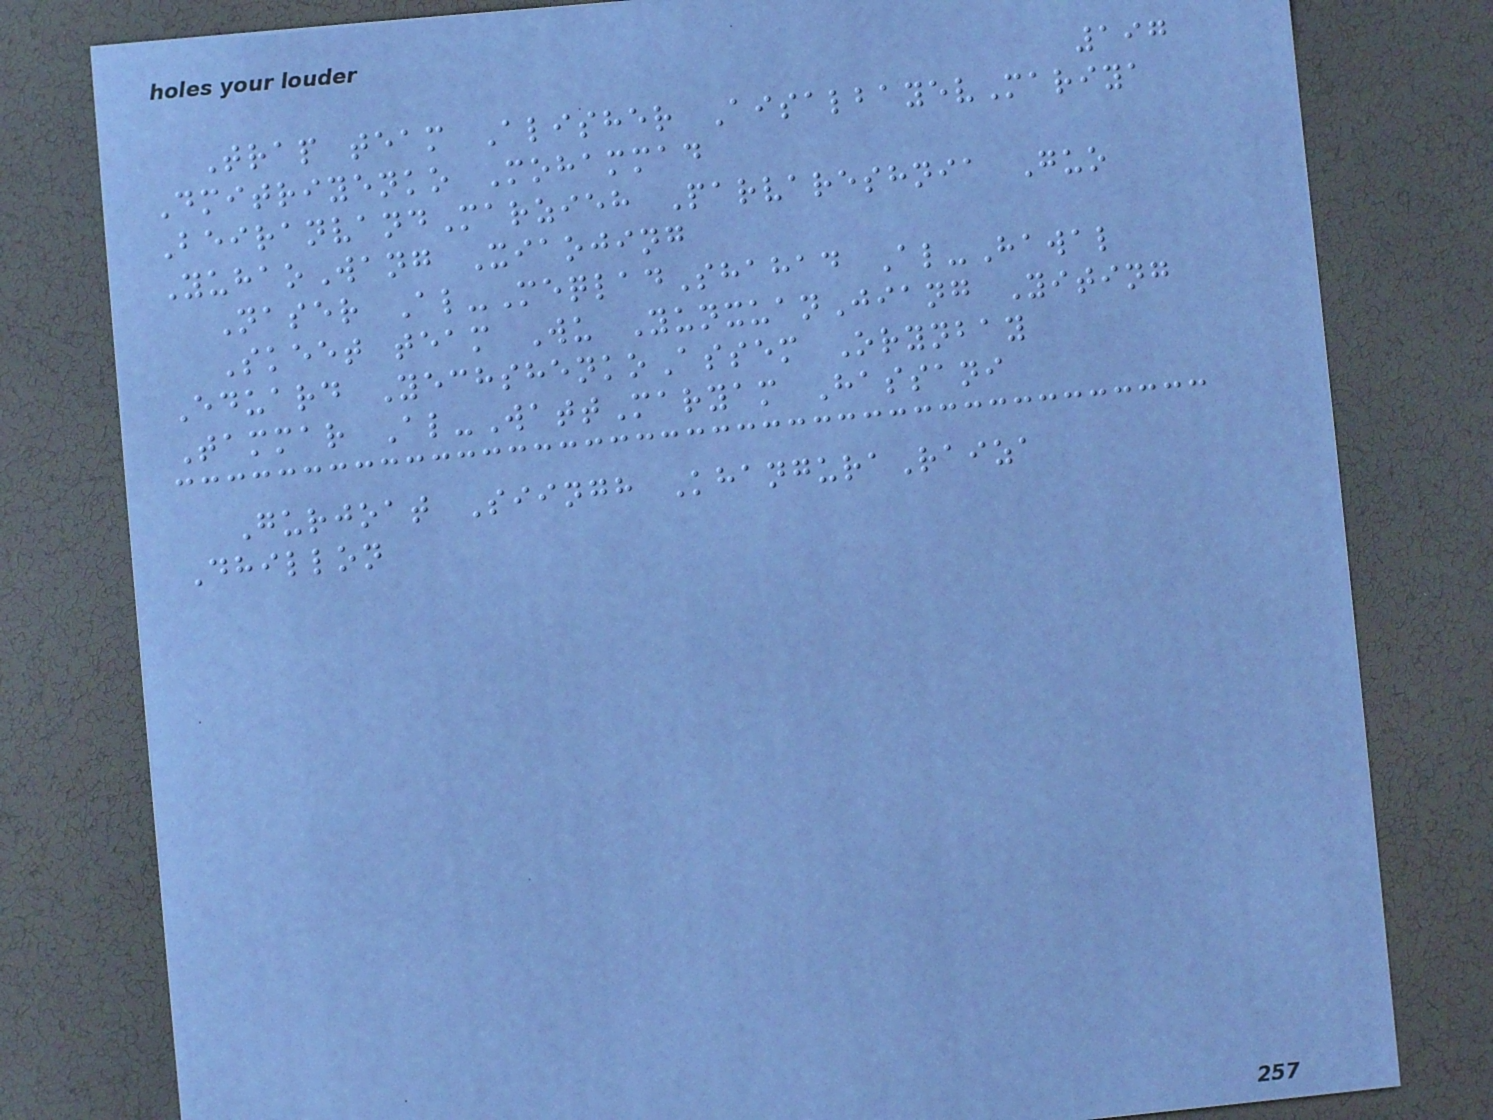197
Trap team Alisher AisalbayevMariya
Dmitriyenko Mohammad
BeiranvandMarzieh Parvareshnia Guo
YuhaoWang Xiaojing
Naser Al-MeqladShahad Al-Hawal
Skeet team Wu YunxuanJiang Yiting
Eduard YechshenkoAssem Orynbay
Tammar Al-WattMaryam Hassani
Gurjoat Siingh KhanguraRaiza
Dhillon
